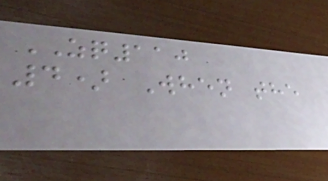ZQ110
4) When the
